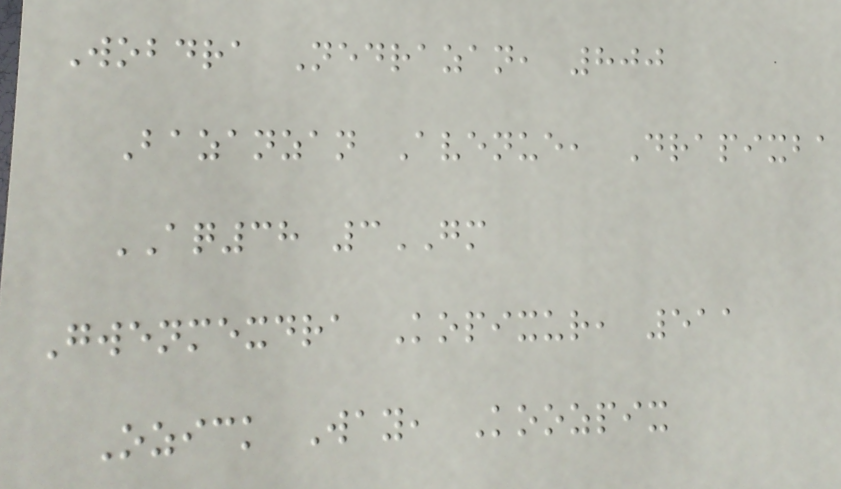Wobdra Nedrazan, 800
Bazanzan Avenue, Drapixba
AQ38 3GM
Gwenmexdra Kopixur, 511
Ozick Way, Koozpix
